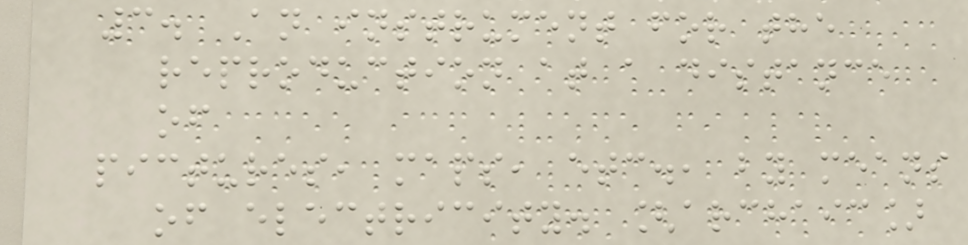3. An instrument for the
reproduction at a distance
of
pictures, maps, etc., by means
of electricity. [archaic]
